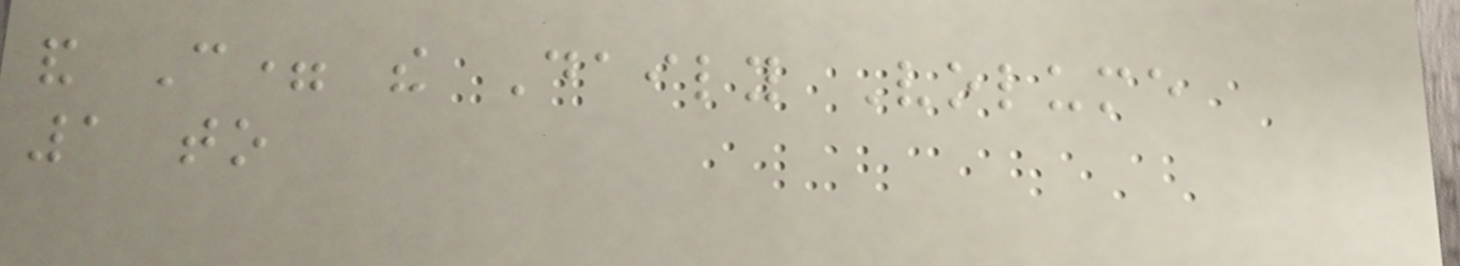and C= the Daily Volume
1 to
